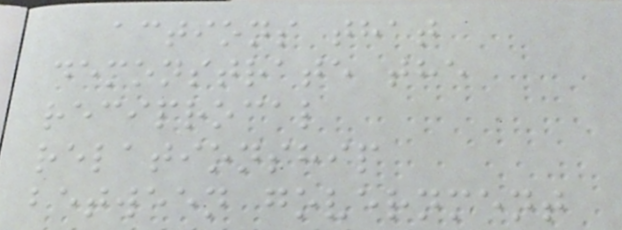actions that
demonstrate the
reciprocal
relationship
between government
